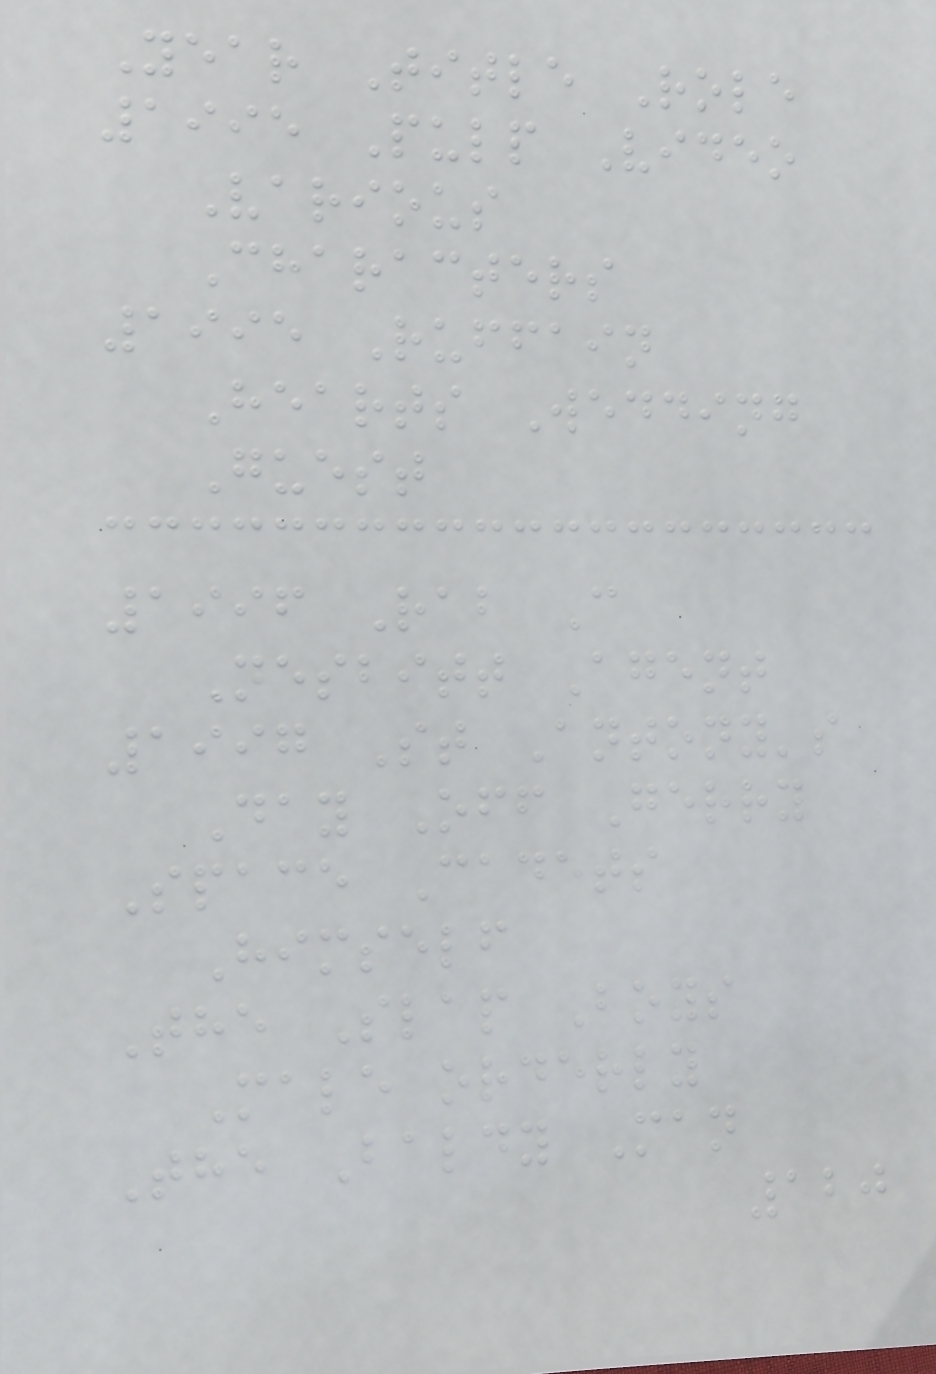Year Title Role
1995 Pulp Video
Various
Characters
1995 Ruffain
Hearts Wedding
Guest
1996 Rab C
Nesbitt Agent
1997 St Antony's
Day Off Gerry
Space Cadets
Himself
The Slap Boys
Male orderly
The Baldy Man
120
